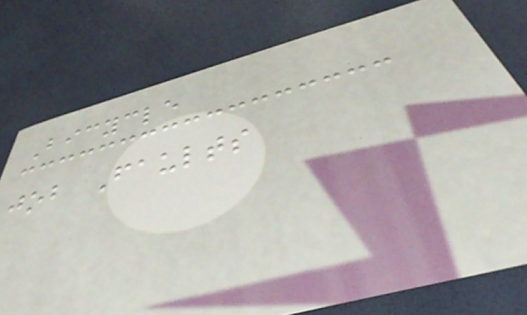Bicycle
job Faults
